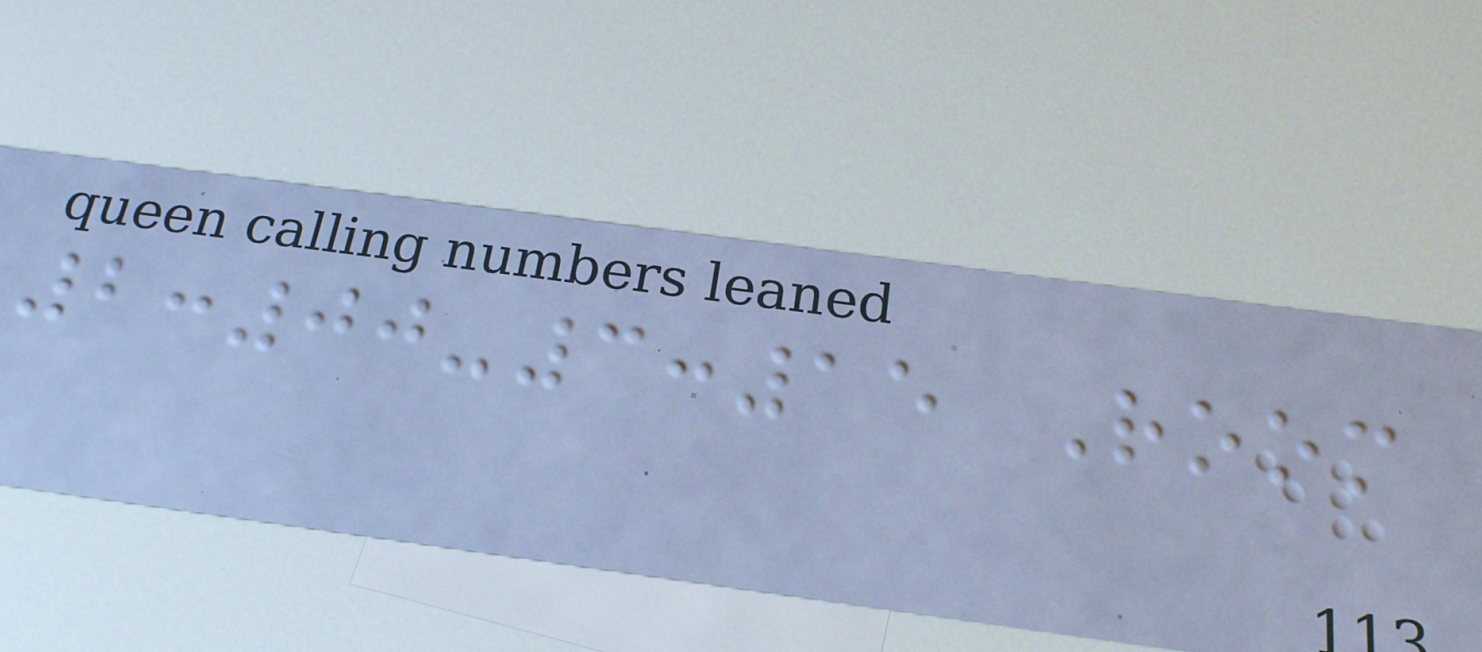2:00-3:15 Room
